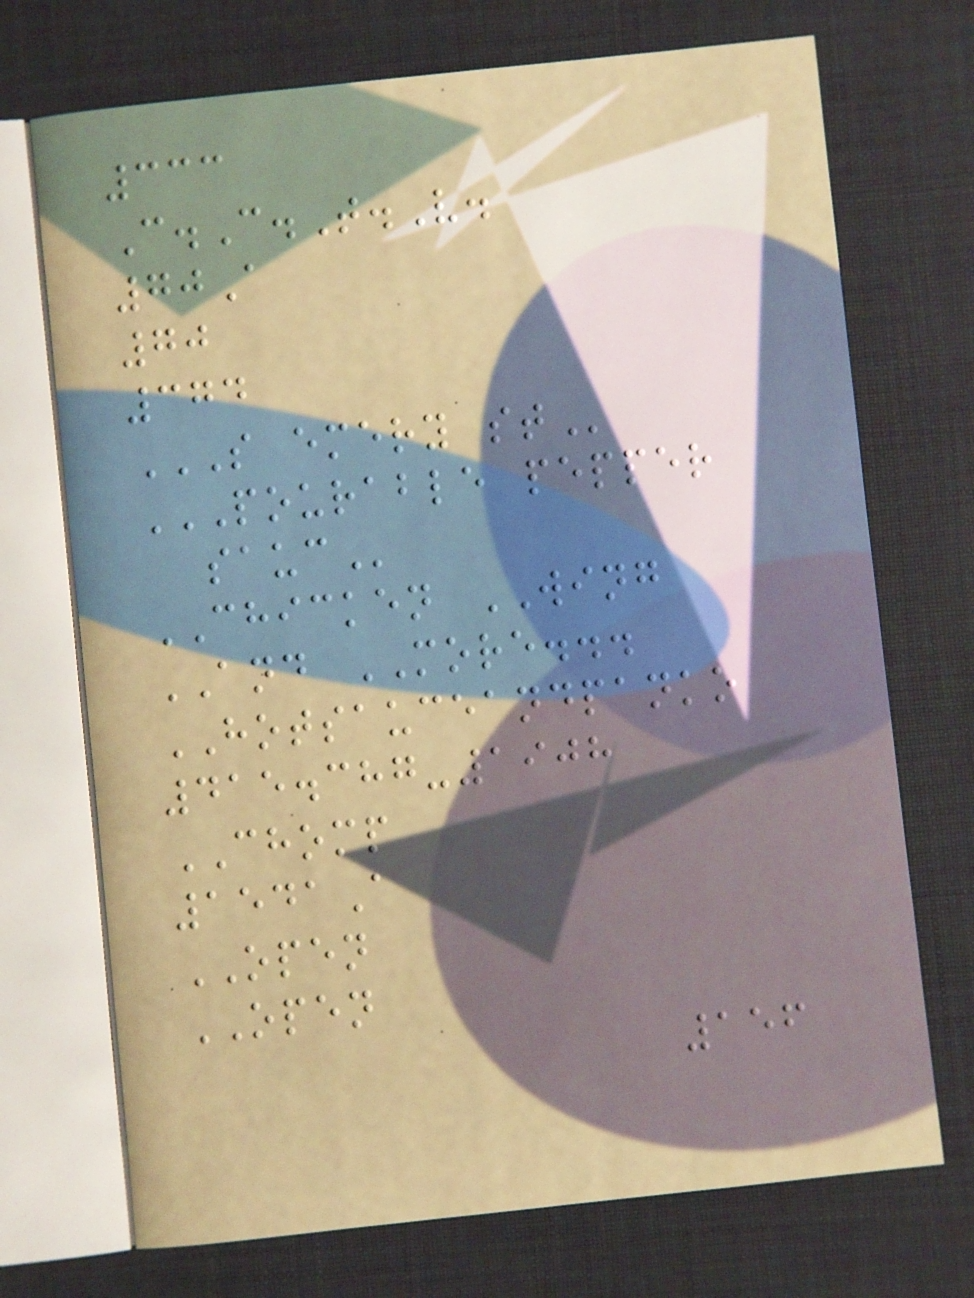333
C.C.T.V.
70A
70
374
S EMERY ST
POURABLE PEPPER
SAUC
CHICKEN WING
AND MORE...
HOTSAUCEANDPANKO
415.387-1908
CHOMP
1541A
OPEN
OPEN
156
